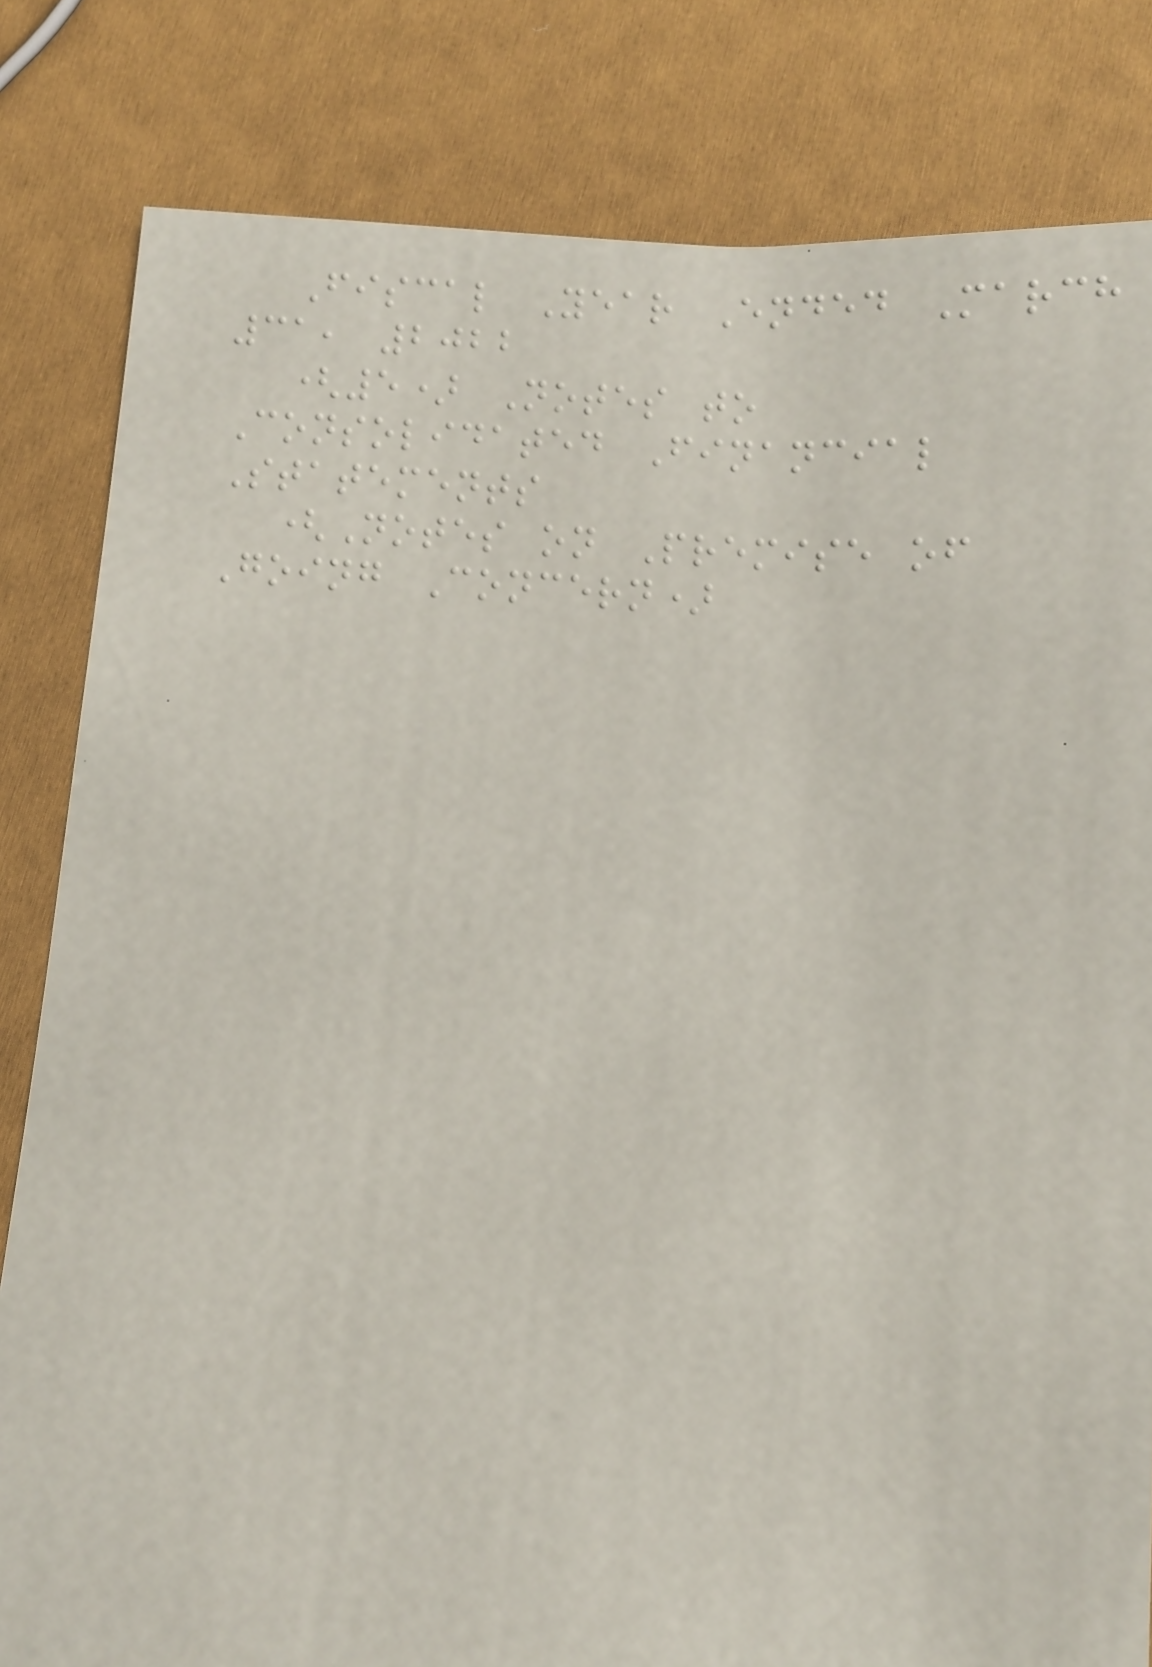Fiscal Year Ended March
31, 2022
(5) Notes to
Consolidated Financial
Statements
(Notes on Premise of
Going Concern)
